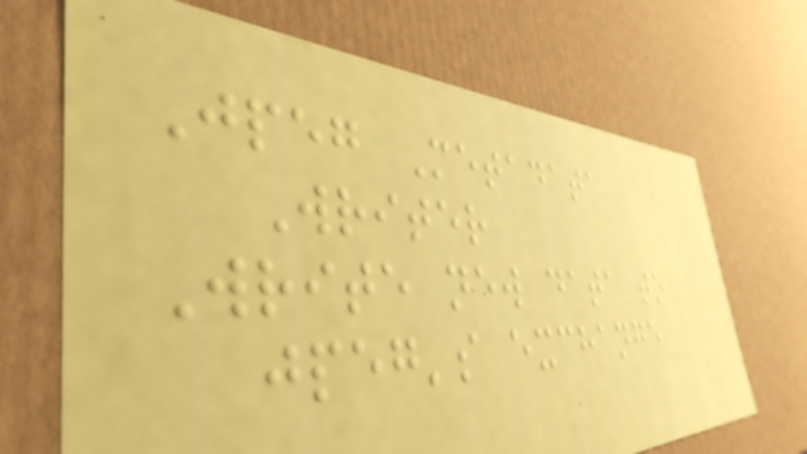Jpeg Metadata
Writer
Write new data to
jpeg's exchange
